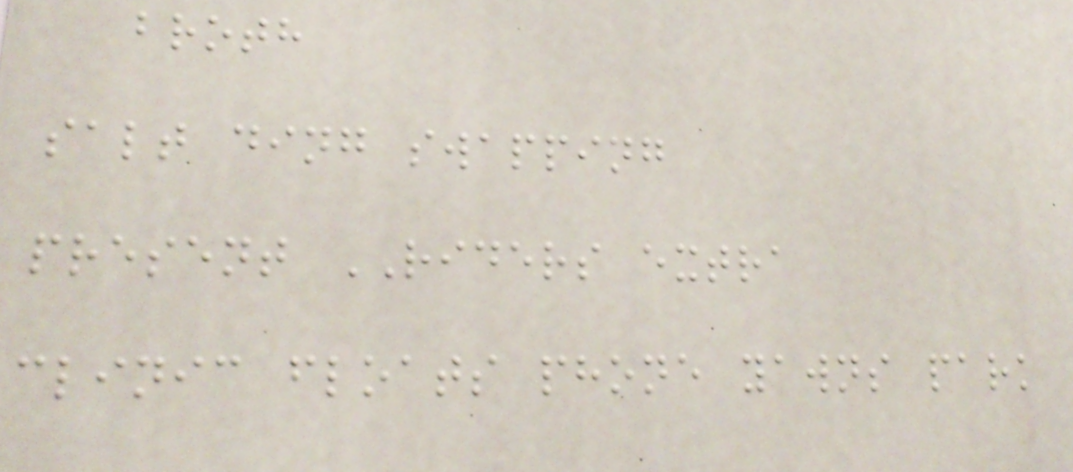broth
salt ding swapping
present RIDERS extra
clinic floats phone yawns park
